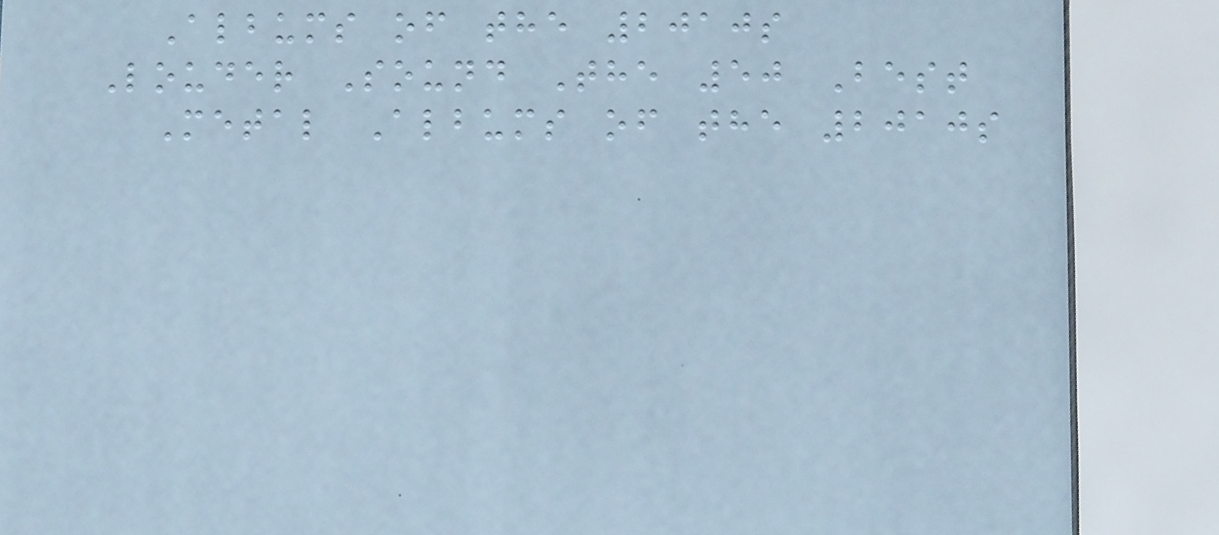Albums of the 2010s
Louder Sound The 50 Best
Metal Albums of the 2010s
